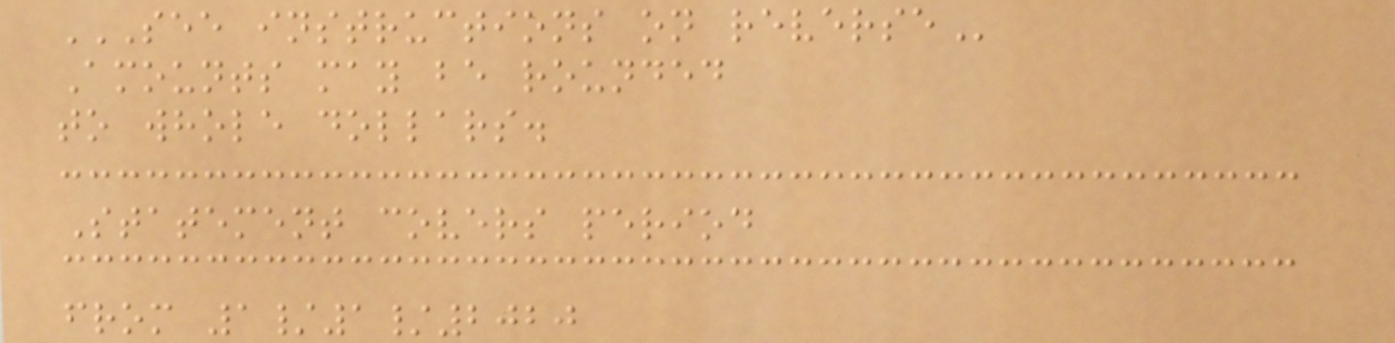SEE INSTRUCTIONS ON REVERSE
Amounts may be rounded
to whole dollars.
Statement covers period
from 1/1/2020
